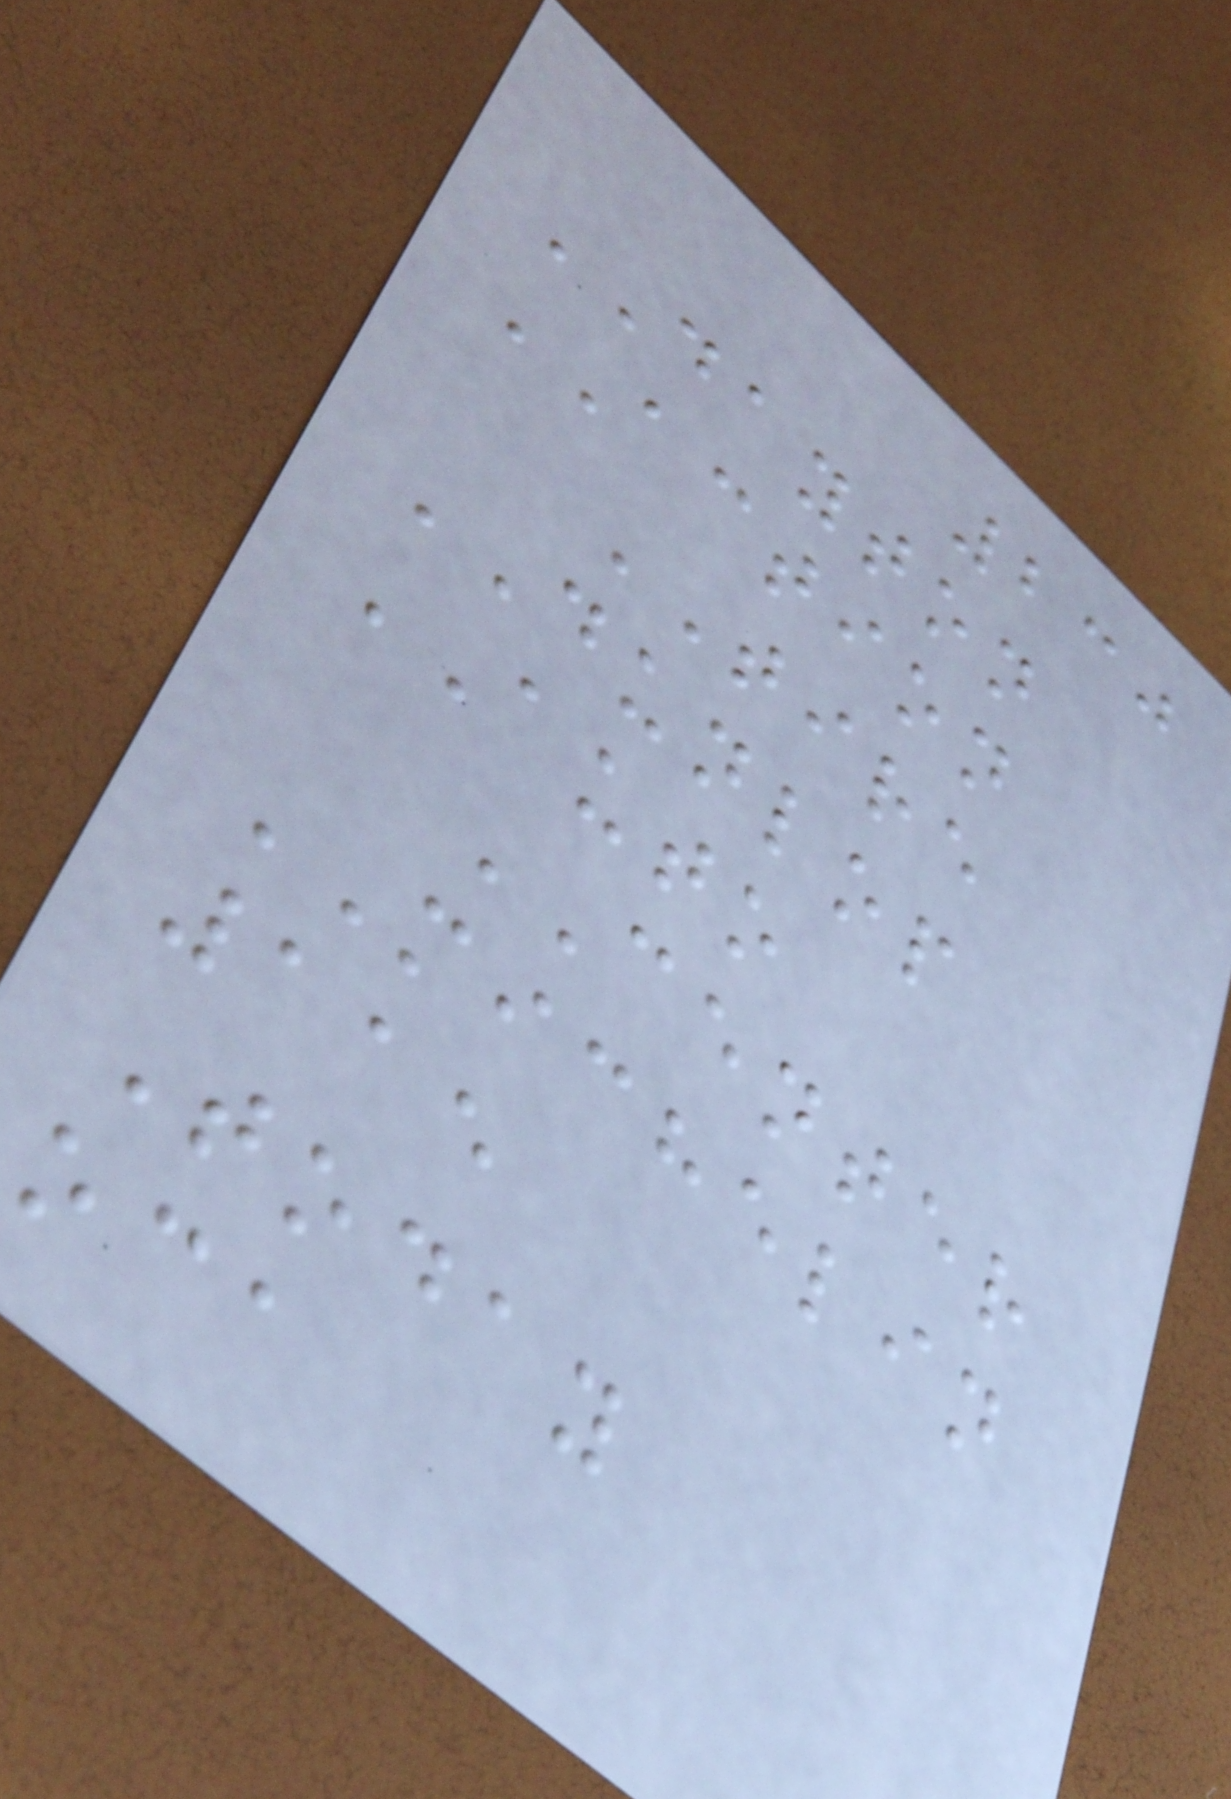230
DAYTON
ACTION
TIRE
DUNLOP
AUTO
CENTER
MICHELIN
115
Today
oca
